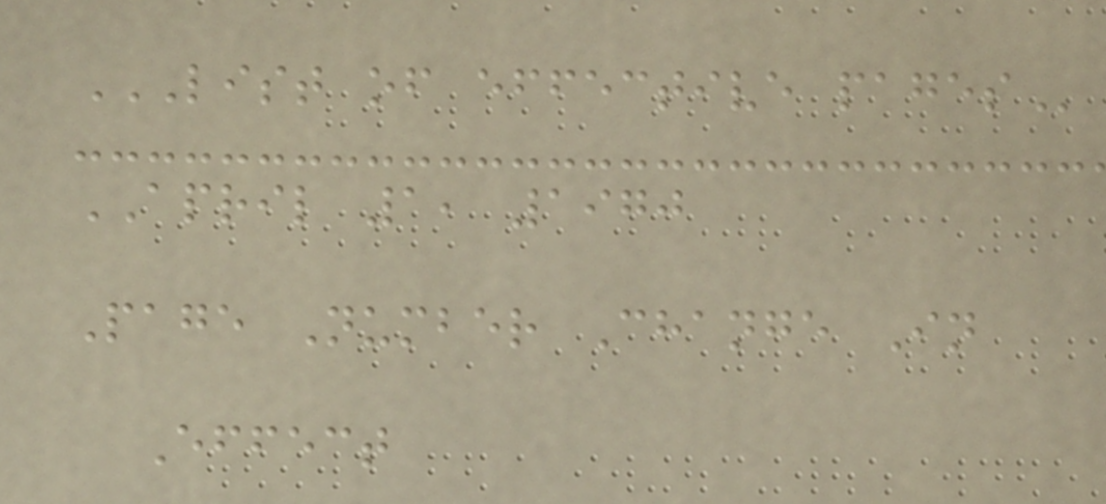LIST OF EFFECTIVE PAGES
APRIL 1, 1970
Page Number Change In
Effect
